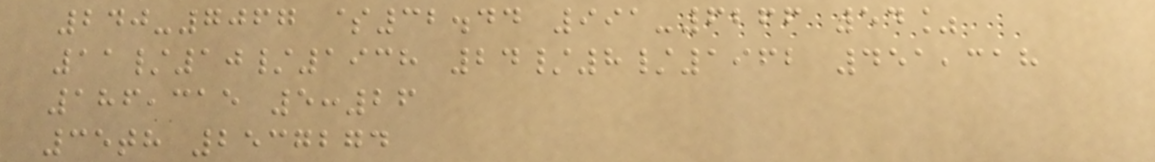240-7067 $32.44 991-6266 54%
11/10/1938 24/8/1962 451,318
186,315 5:26
35th 2537274
